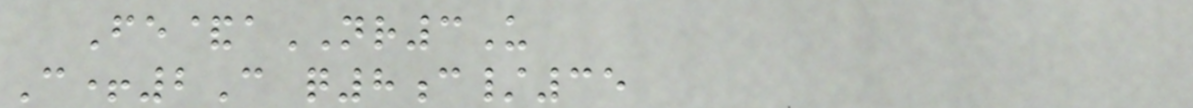Fe&aNR3U
C+2C q8c/35
